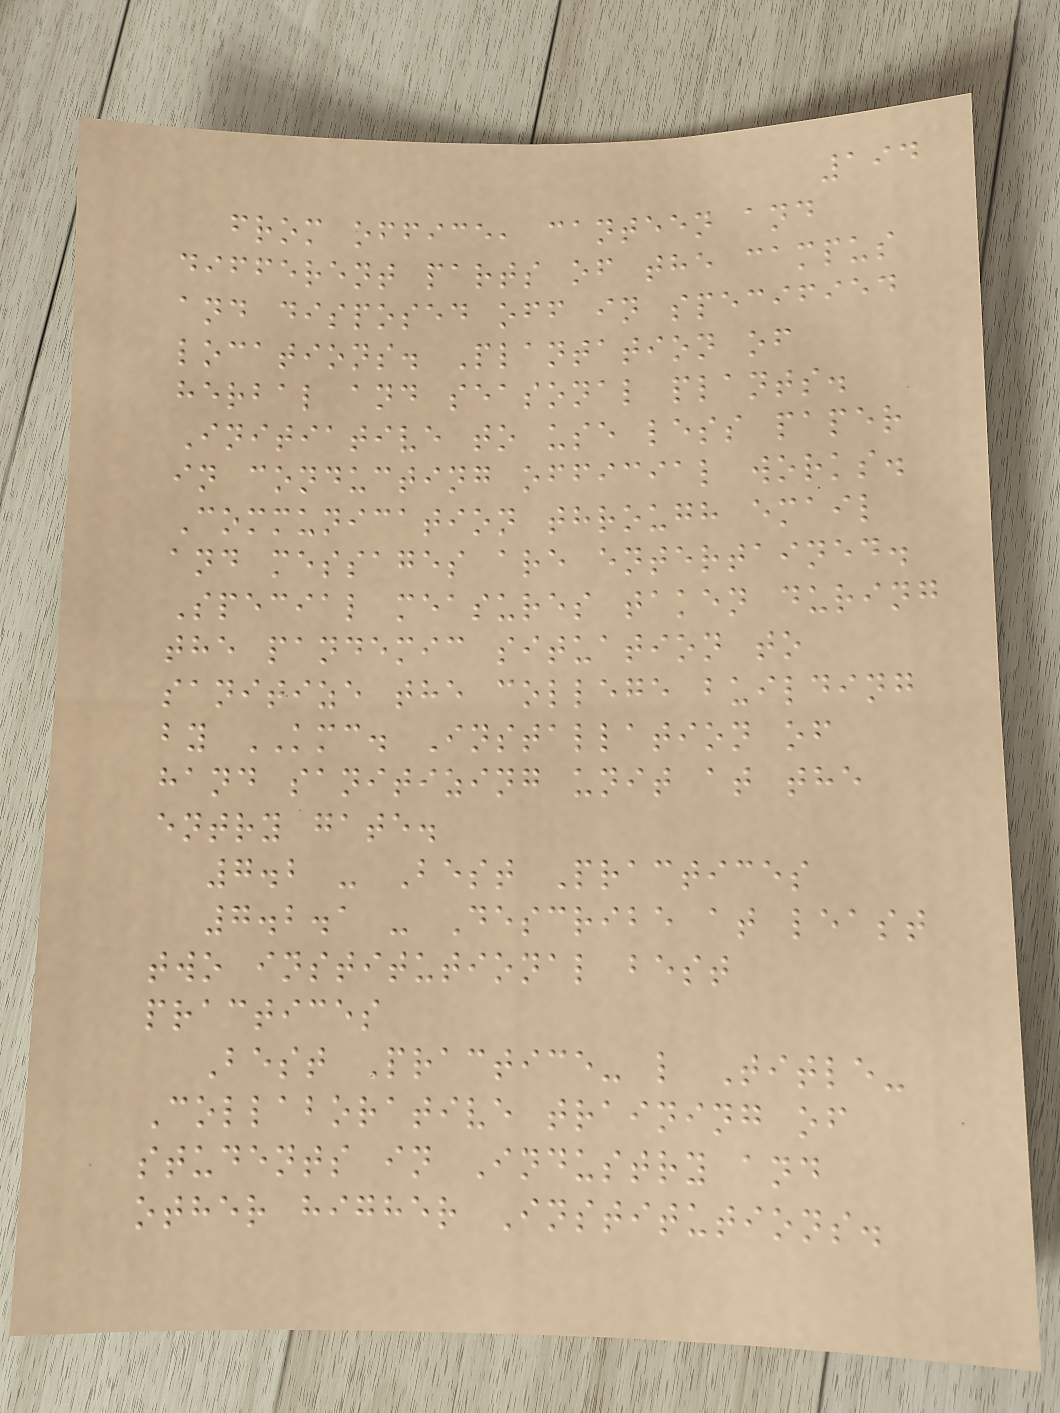194
from office, canteen and
different parts of the campus
and disposed off in specified
locations. Plantation of
herbal and seasonal plants.
Initiative to use less paper
in conducting official works.
Communication through email
and messages are entertained.
Special measures taken during
the pandemic situation to
sanitize the college building
by KMC. Installation of
hand sanitizing unit at the
entry gate.
7.2 - Best Practices
7.2.1 - Describe at least
two institutional best
practices
Best Practice- l Title-
Collaborative training of
students in Industry and
other higher Institutions.
